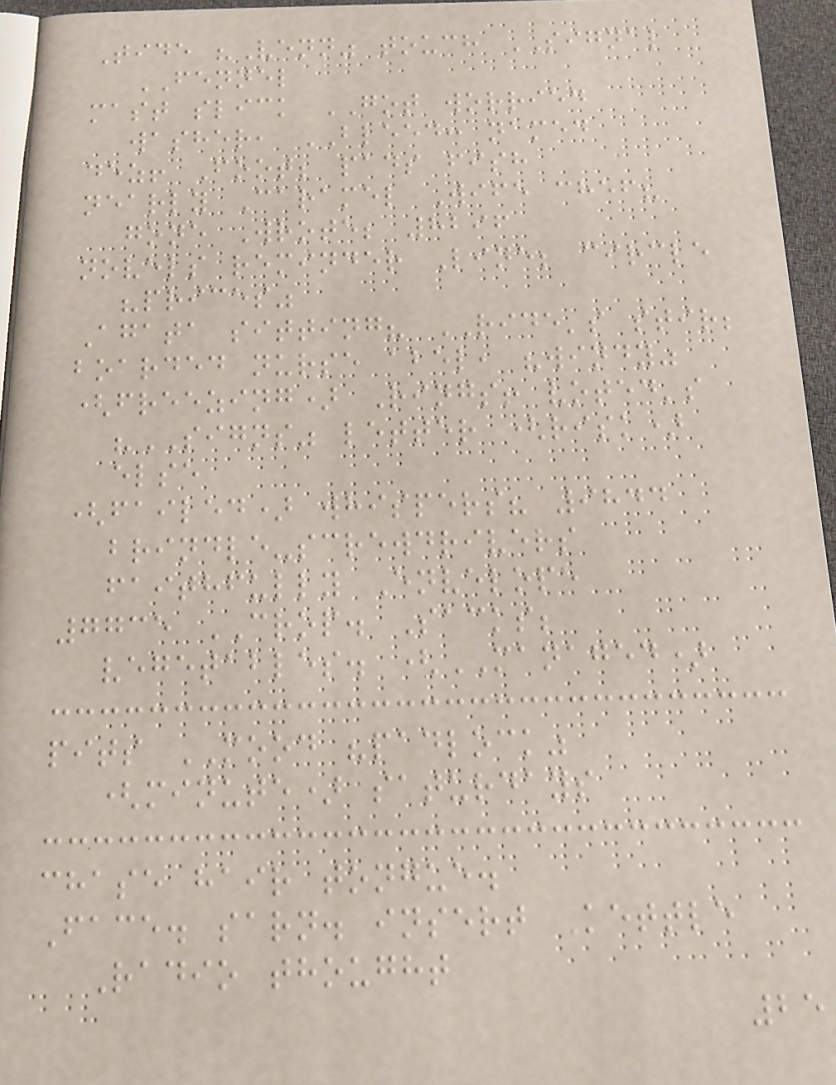Tide "Venn" touch SIGNAL
FENNEL
mast slick GOT worried
washer, BLEED: named
dez! Foot; pads fish
nearly Caramel Wife chef?
gone Wrote; 8296
novels reminder Line; circle
"prices"
Agata sitting? RIDE's stir;
boarded nurse abel, "windy"
(freezing) Rings! voted's
"SIGNS" letter (risk)
else
(failed) whispers? 9844
brindle-screwdrivers
faithfully Envelope
7735 CROP. Sacks;
vegetables. (MANAGED)
pits MOOD "padlock"
(minute) saturdays
chase hair tongue.
Face. sarn. insert Kettle
Radio thought
25
